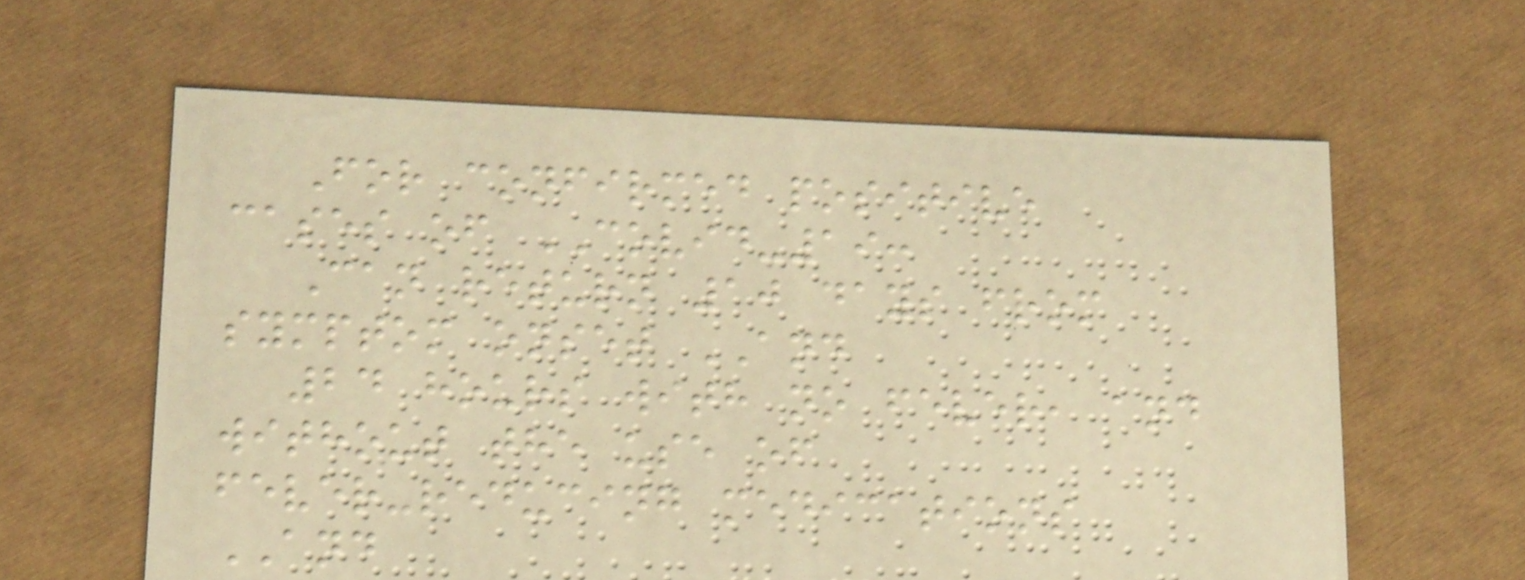For confirmed positive
cases of COVID-19:
Can return 10 days from
symptom onset AND
24 hours with no fever, and
without the use of
fever-reducing medications
AND
